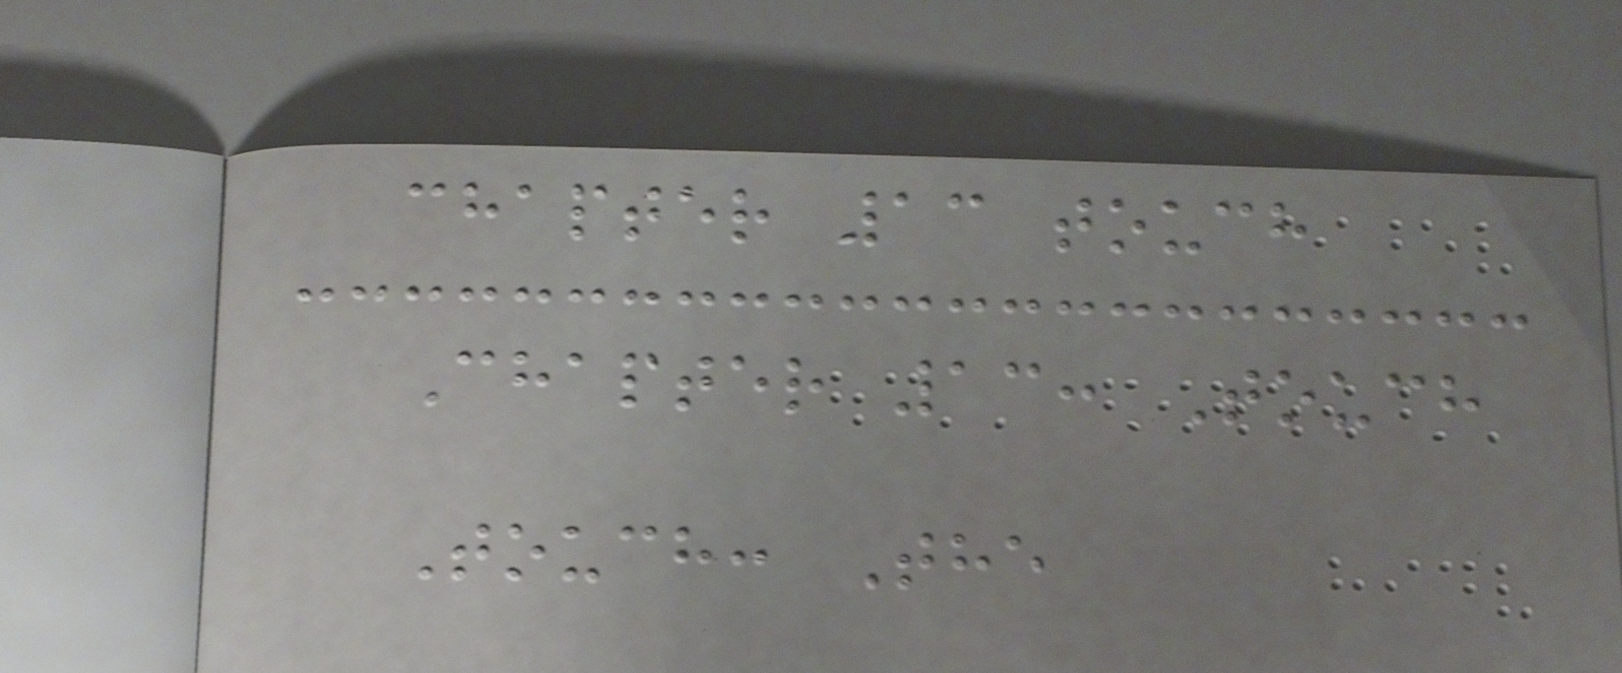chapter 13 touch
Chapter 13: Touch
Touch: The
